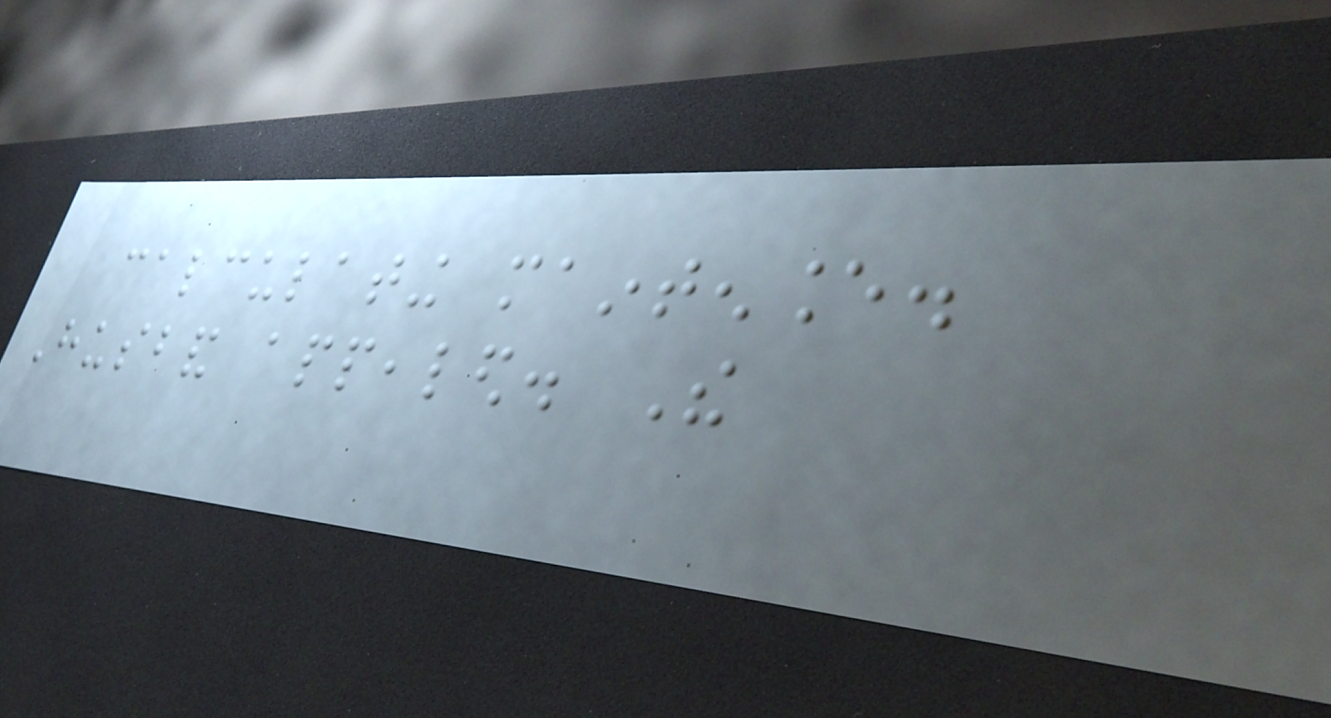calculating maintenance.
Husband appealed. The
